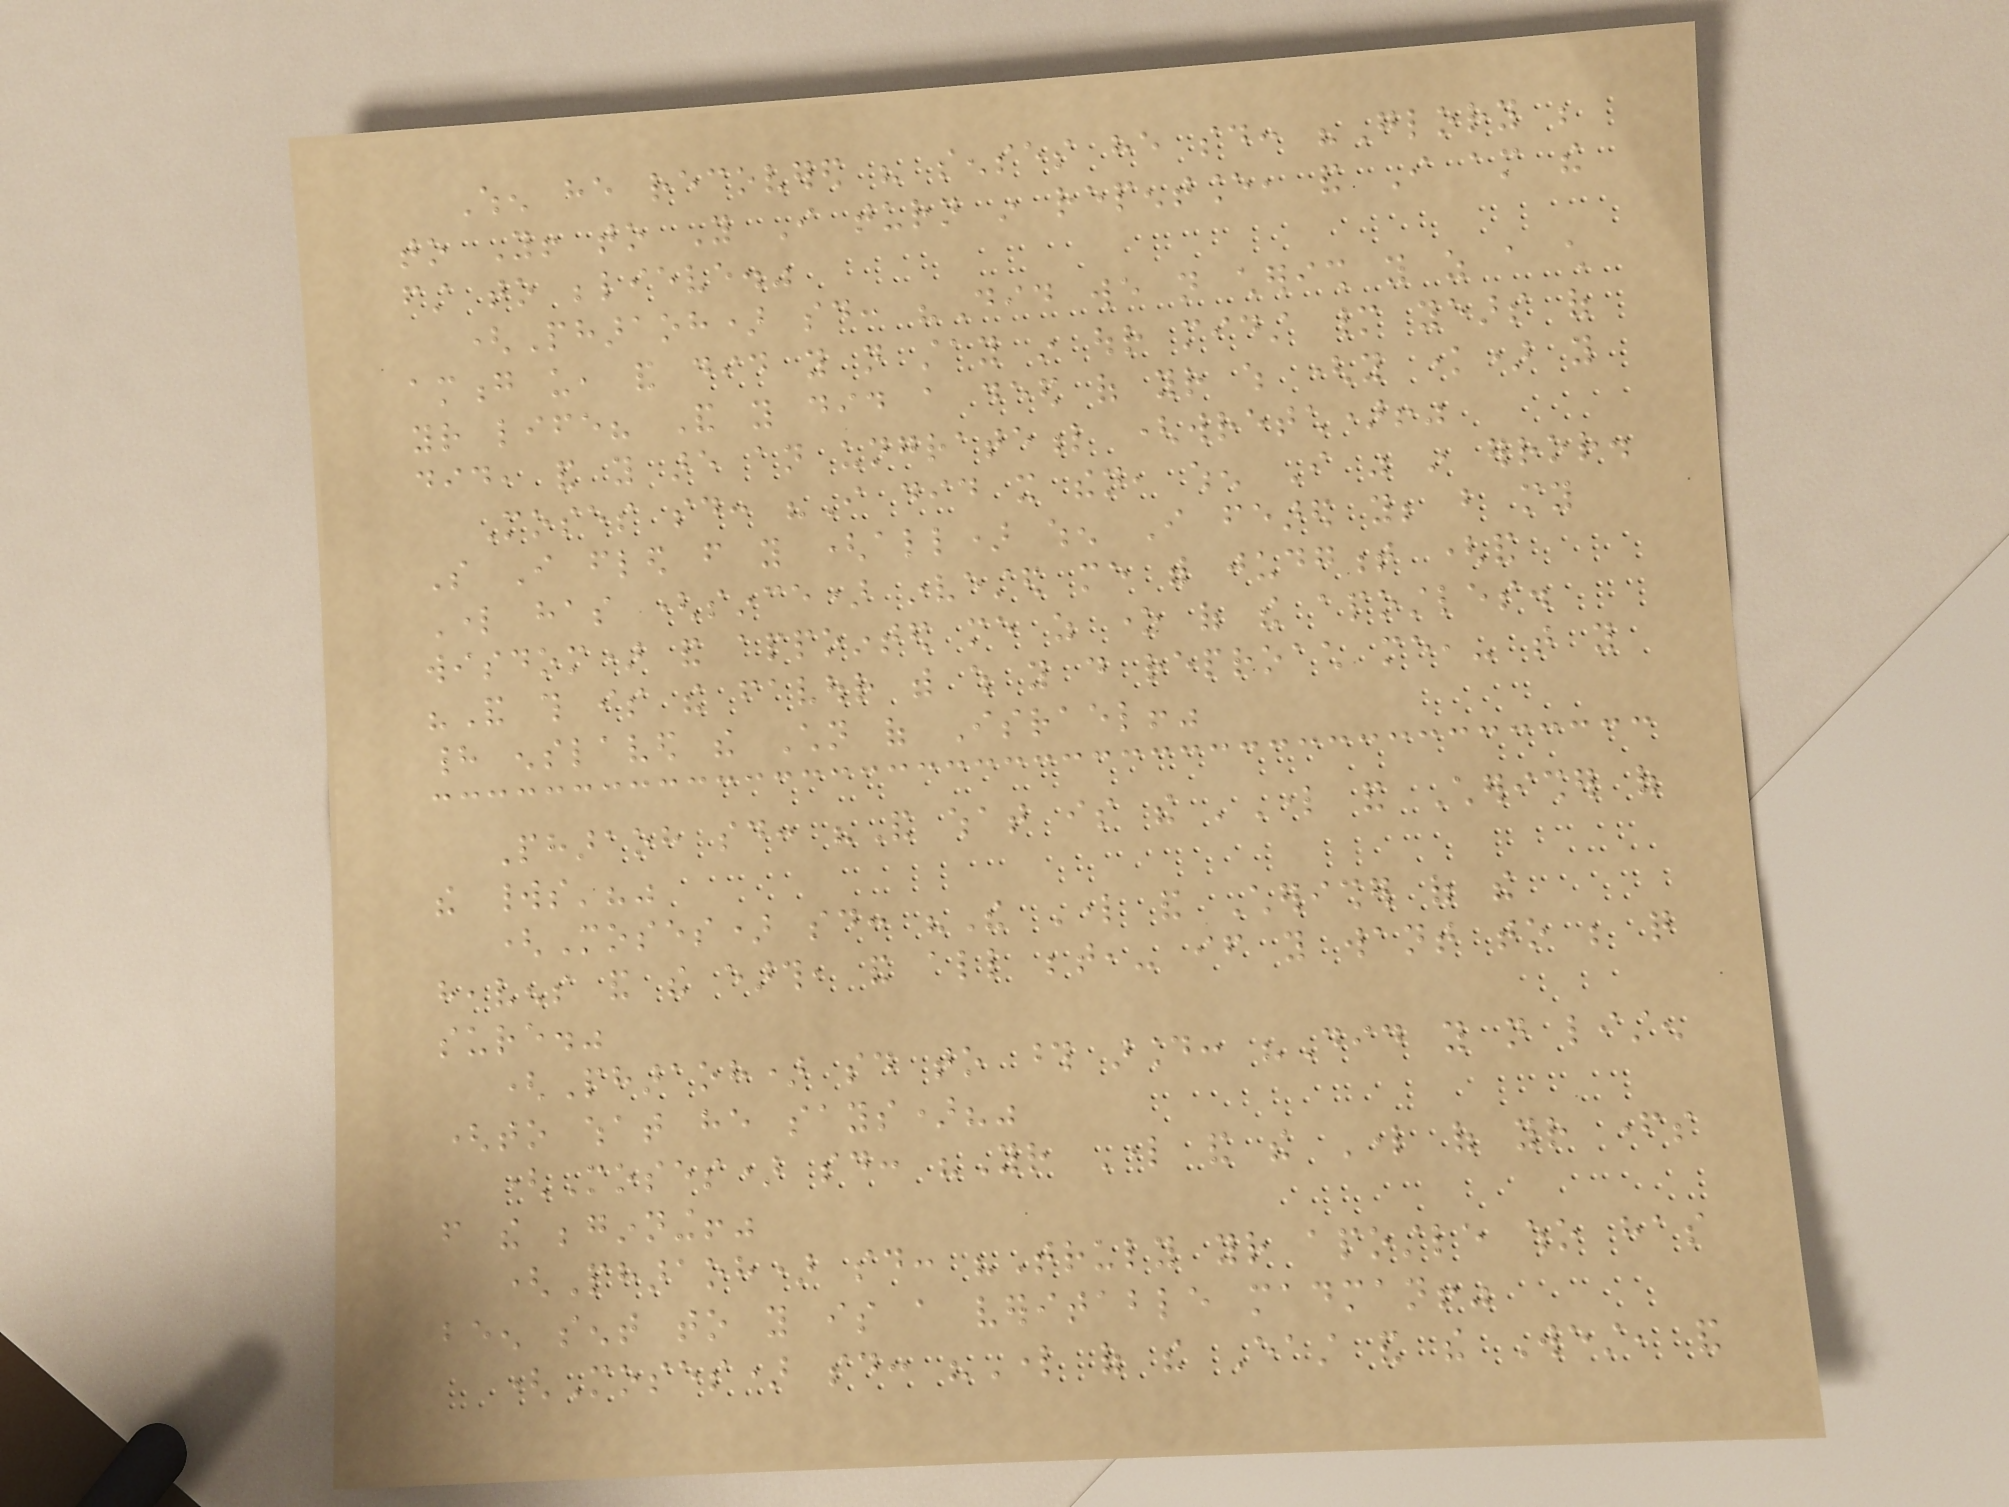When he recovered his senses he said: "Glory be
to You! to You I turn in repentance, and I am the
first to believe."
(Pharaoh) said: "Did we not cherish you as a child
among us, and did you not stay in our midst many years of
your life? And you did a deed of your which (you know) you
did, and you are an ungrateful (wretch)!"
Moses said: "I did it then, when I was in error.
So I fled from you (all) when I feared you; but my
Lord has (since) invested me with judgment (and
wisdom) and appointed me as one of the apostles.
"And this is the favour with which you do reproach me,- that you
had enslaved the Children of Israel!"
Pharaoh said: "And what is the 'Lord and Cherisher of
the worlds'?"
(Moses) said: "The Lord and Cherisher of the
heavens and the earth, and all between,- if you want to be quite
sure."
(Pharaoh) said to those around: "Did you not listen
(to what he says)?"
(Moses) said: "Your Lord and the Lord of your fathers
from the beginning!"
(Pharaoh) said: "Truly your apostle who has
been sent to you is a veritable madman!"
(Moses) said: "Lord of the East and the West, and
